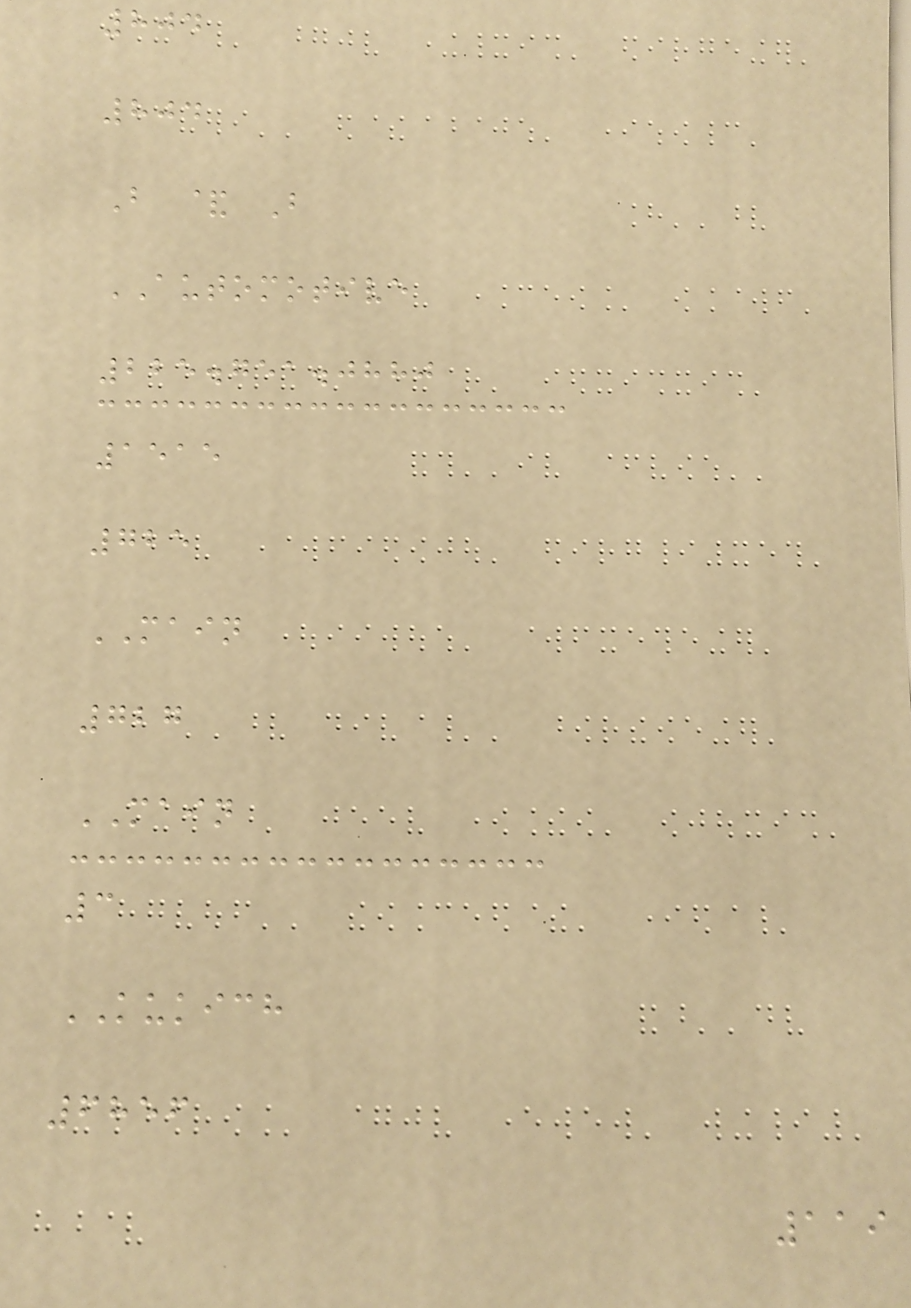804
804
B & B
AUTOMOTIVE
225.751.0880
1515
725
MAIN
727
MAIN
3
KUKICH
6856
119
